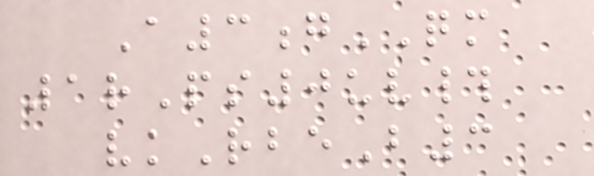A3gQM
1rPs0uv#
vkRbeB3
